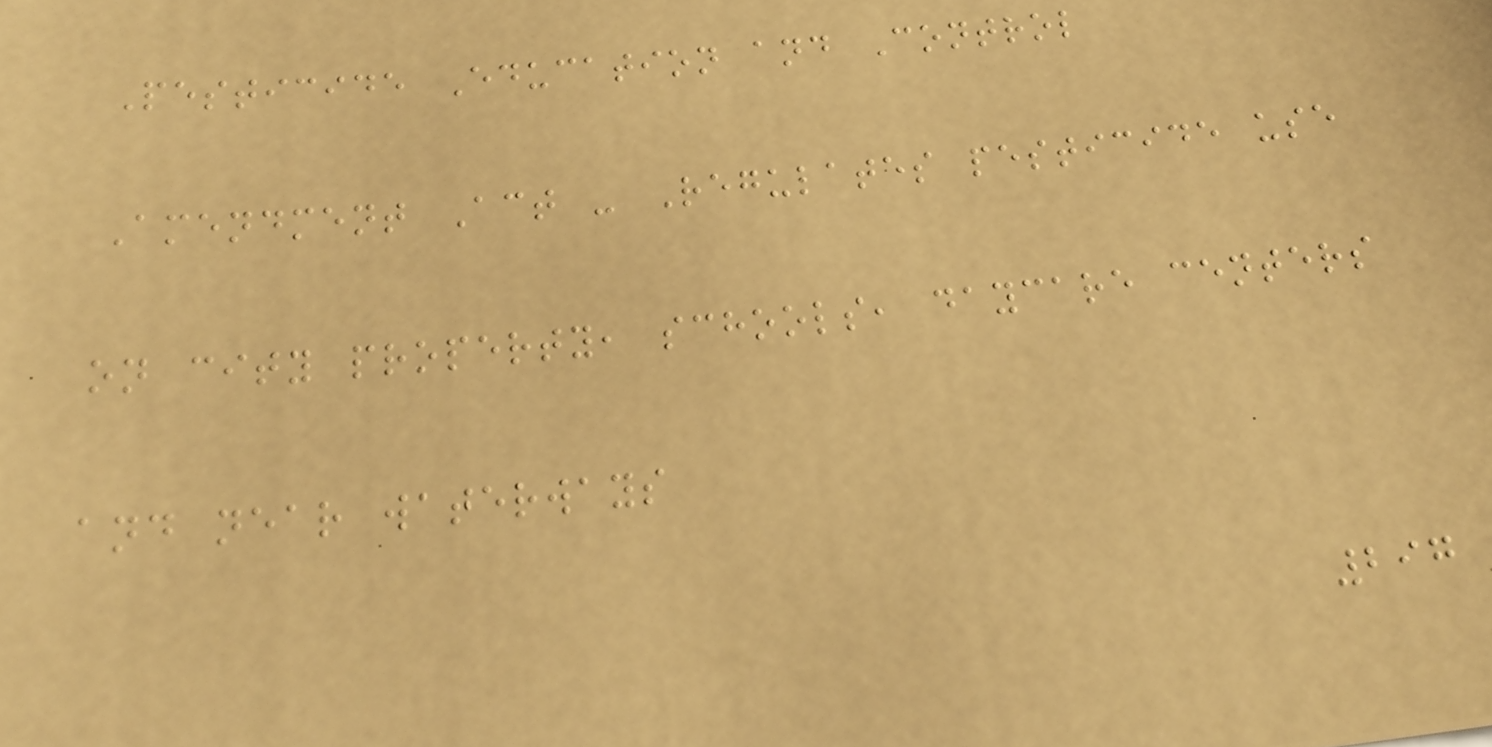Pesticide Education and Control
Amendment Act - Regulates pesticide use
on city property, schools, daycare centers
and near waterways
297
